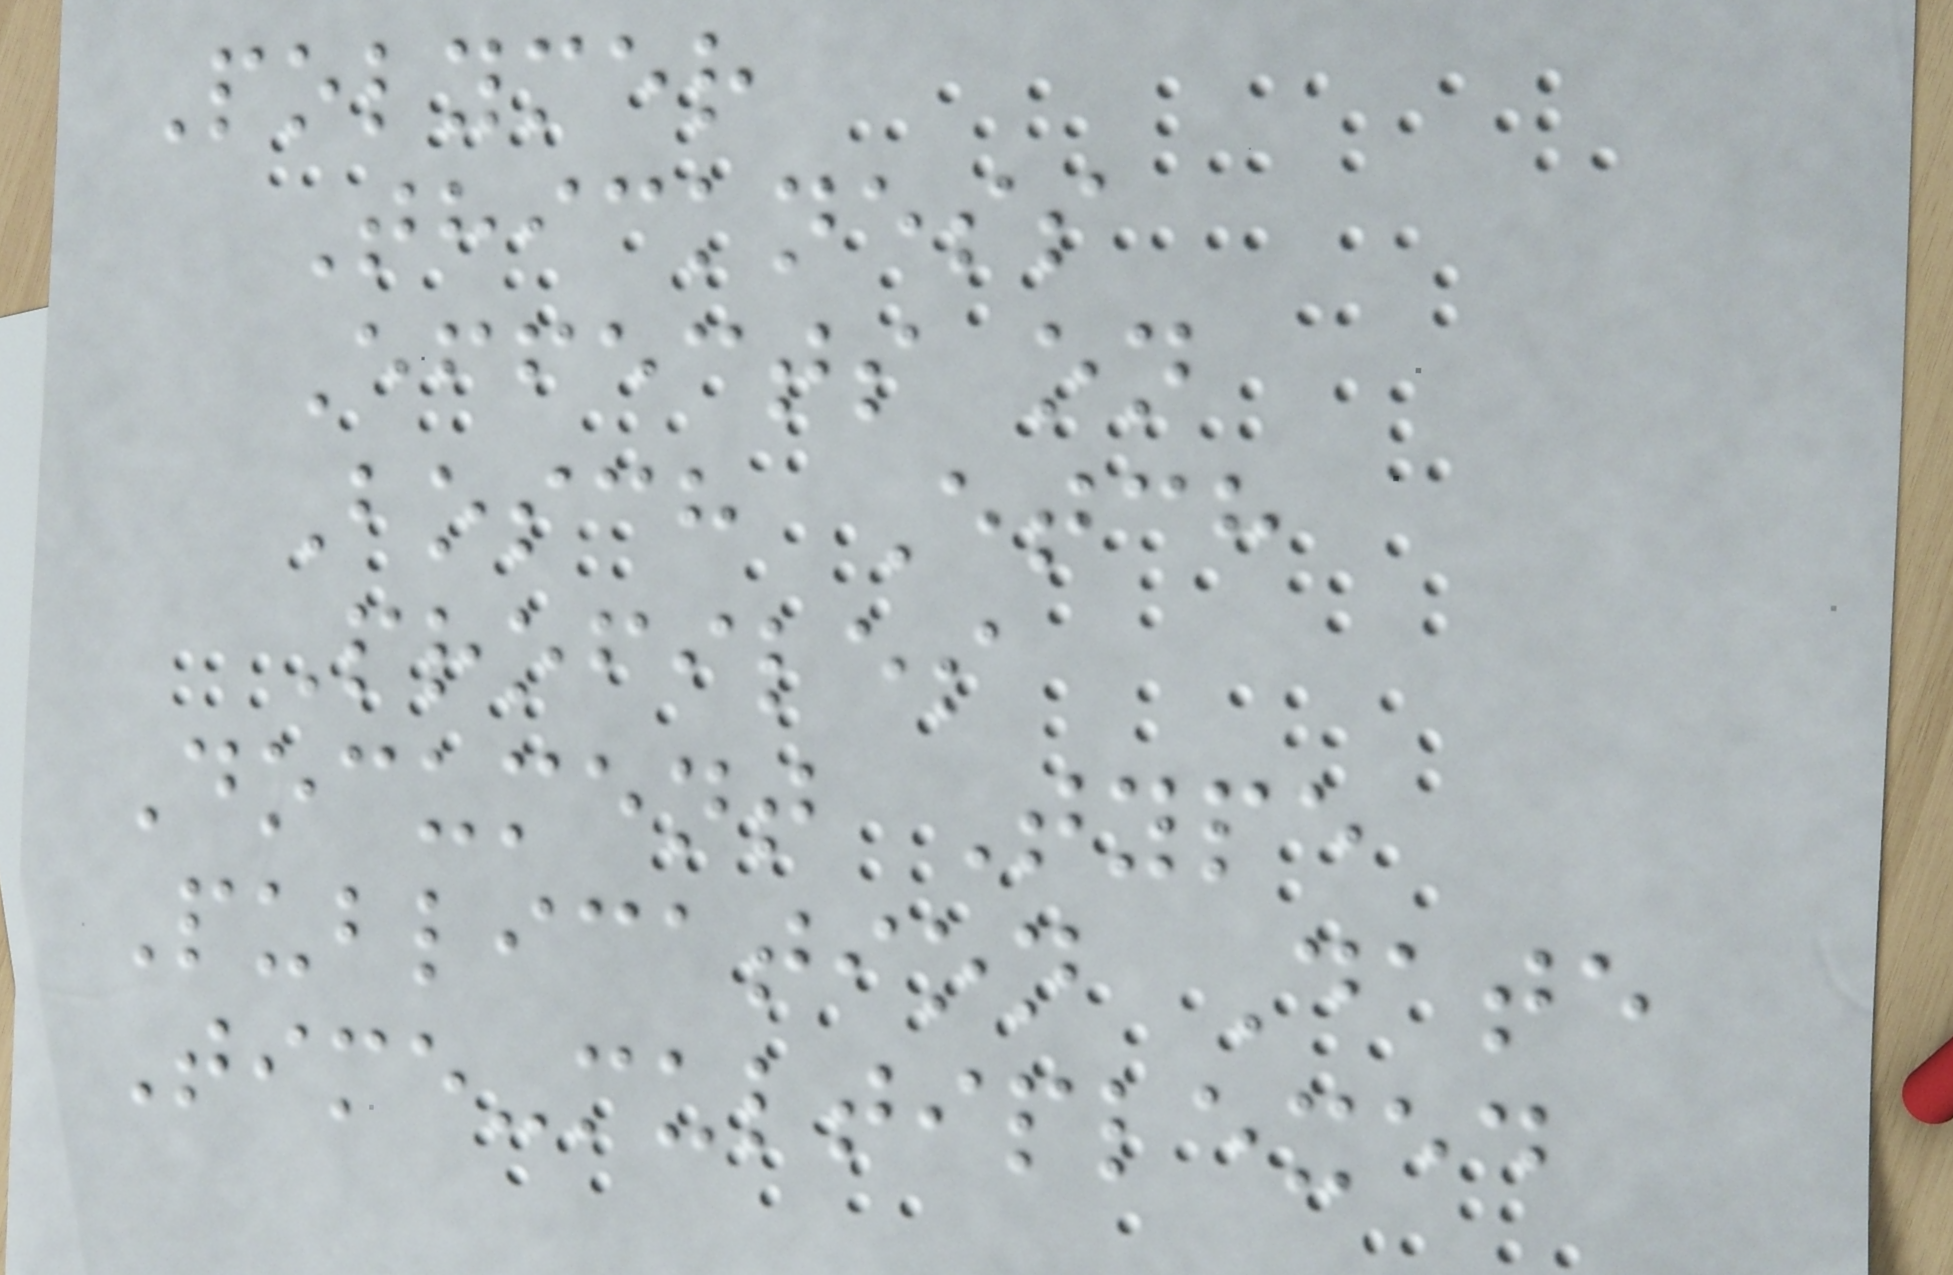Polymer
Thickness
Effects on
Bosch Etch
Profiles
Document Type
Publication Date
Time-multiplexed
